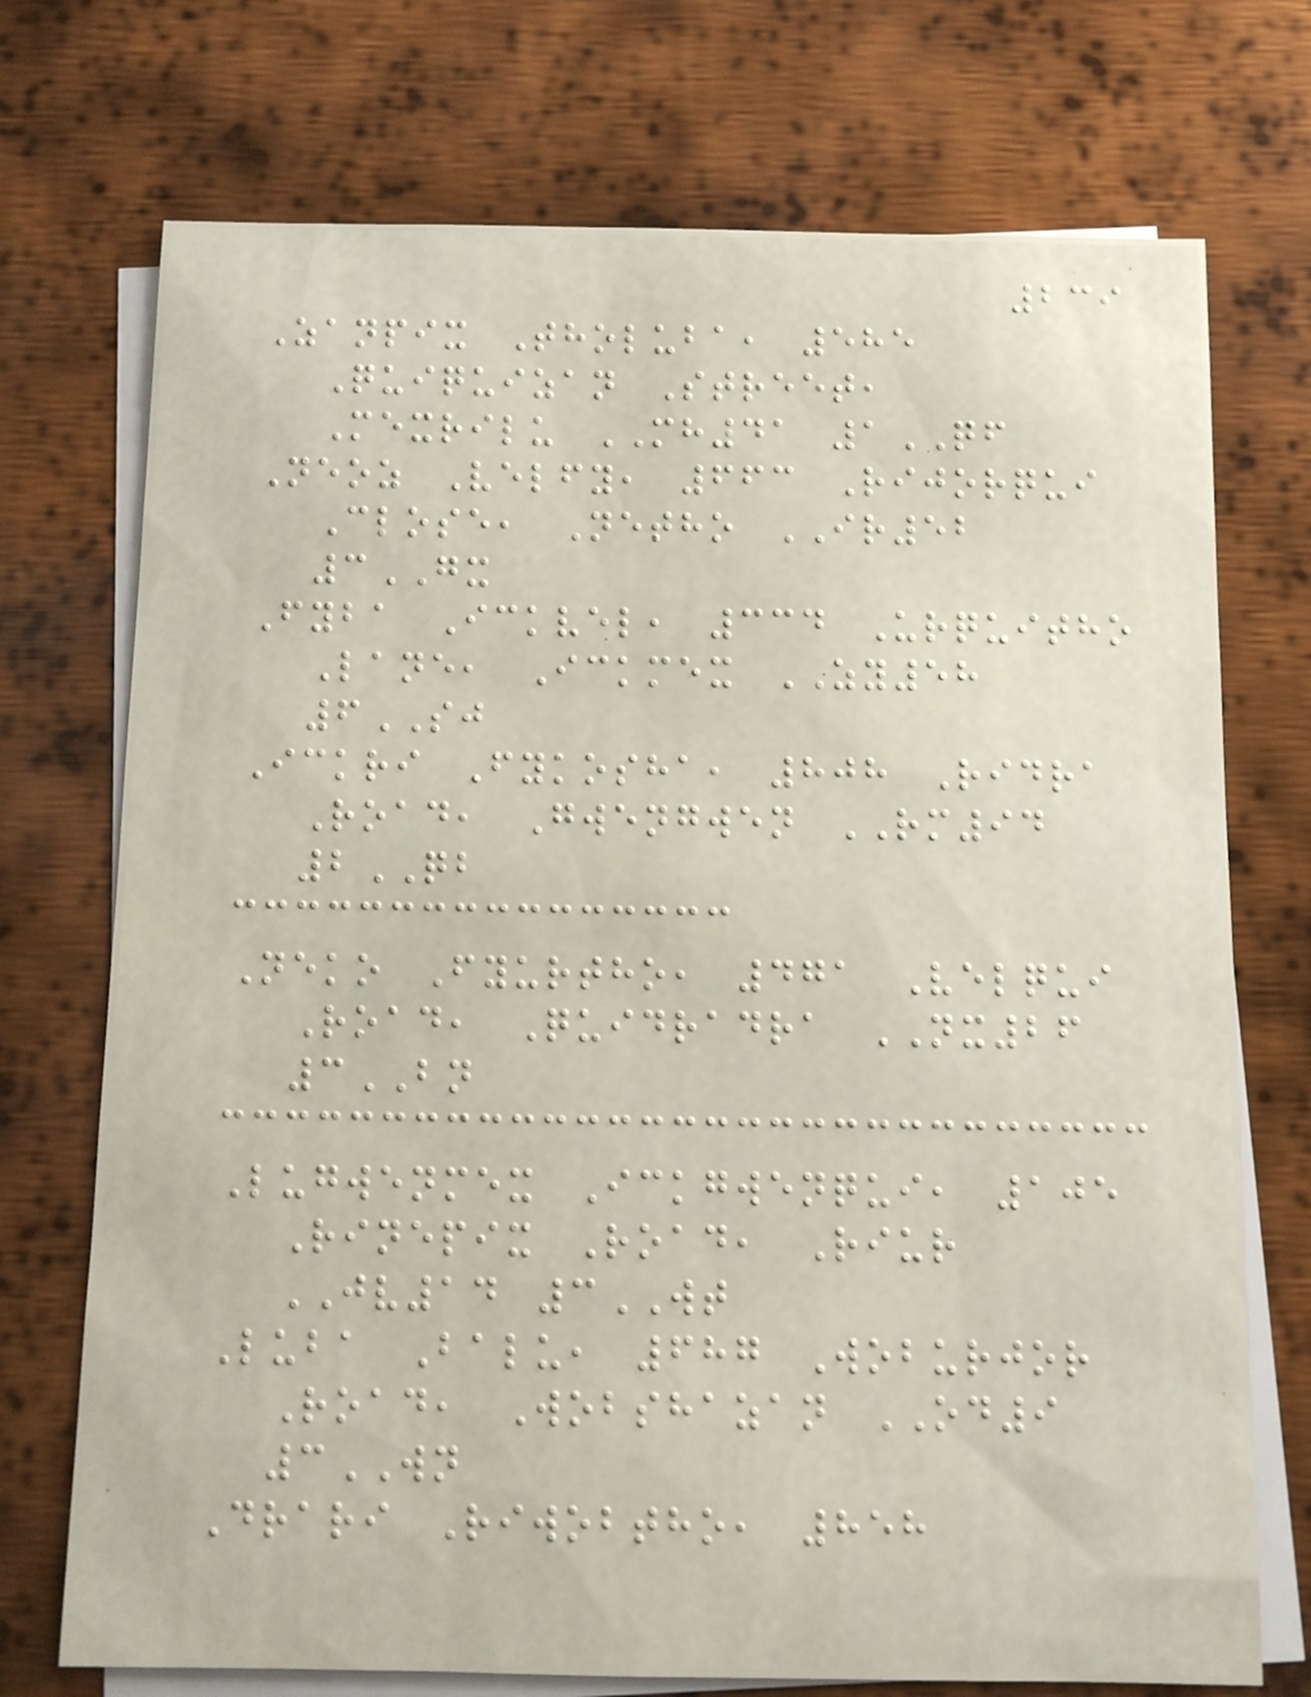239
Zanpix Tholuba, 585
Quiquizan Street,
Mexrilu MH41 1QF
Neoz Velfy, 663 Rijorqui
Close, Netho IR52
3GX
Fyba Ickvel, 334 Urquitho
Lane, Ickmex ZY58
6SJ
Ickri Fykosha, 808 Ridra
Road, Gwengwen RM94
2QB
Neko Fyurtho, 471 Velqui
Road, Quidradra NX26
3BN
Lugwenmex Ickgwenqui, 105
Rinepix Road, Riur
JV14 3WT
Luba Balu, 687 Woburjor
Road, Wobshazan OD9
3WN
Drari Riwobtho, 858
